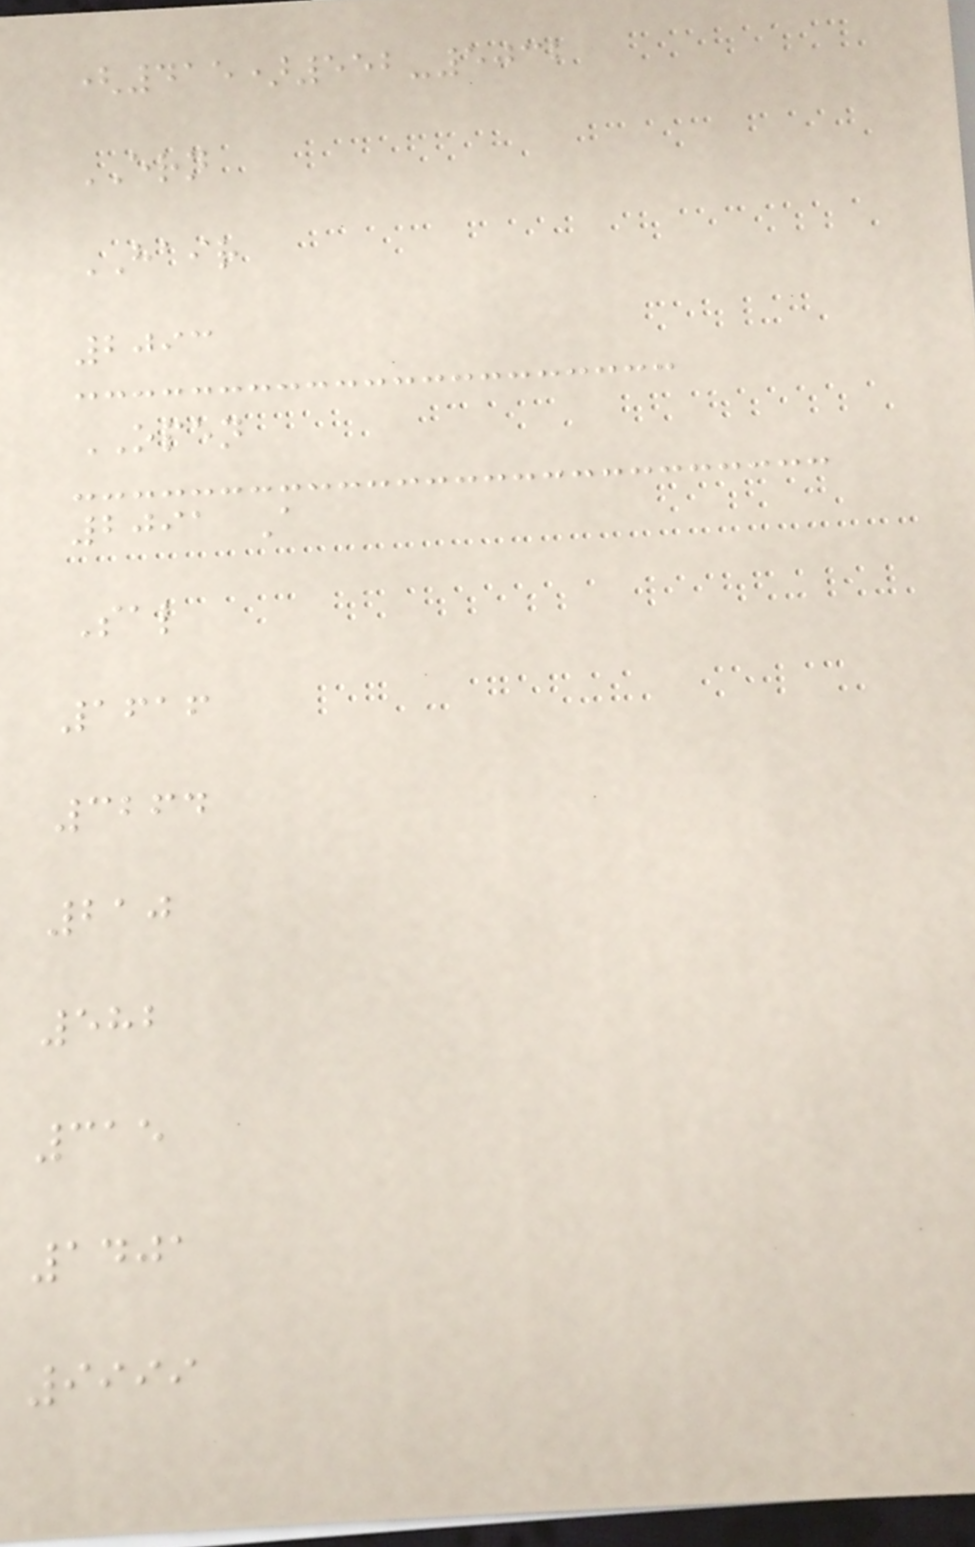(415)552-5032
ERN
HAIR
2093
OPEN
2091 A
Sal
1616
3264
210
582
315
1401
9999
